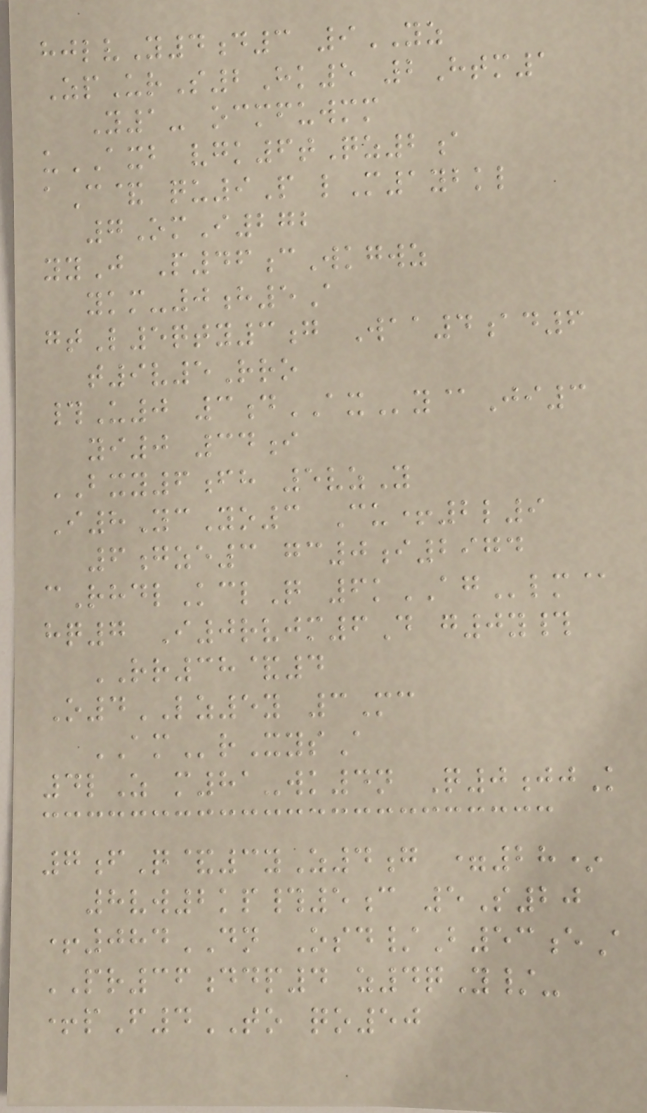hjlvY4d3 9YZ
ZpUrS2Hk5 2Htm1
Y1- ocmfuwmm
uAXB vgk6tQz2a
aC& qu9P lM1ybkl
7OmI272
yyJ P46cWkgwz
ykm-0h5A
gtL5qty3g Waa4ad6
t9v5Rro
#U0 3dAXy@Ji3
yi0 34i
BXY6fh 5vzY
I8YcYo3 Cu+2l9
6gze3 gc0i2974
cRhdlKclQ 6kAGlm@
hq7 I0rvjm6D g0y#
RR38&4
O4LZ5y 3Mc
AMrXysA
4lZ m81-wk4n Q0jjK
7fQ&3yZ4g =28*
8vw2kp#5c 5S20
+084DN Osd/B53eA
PR36ddp4 z4qY/-
+pF4TO qo50
